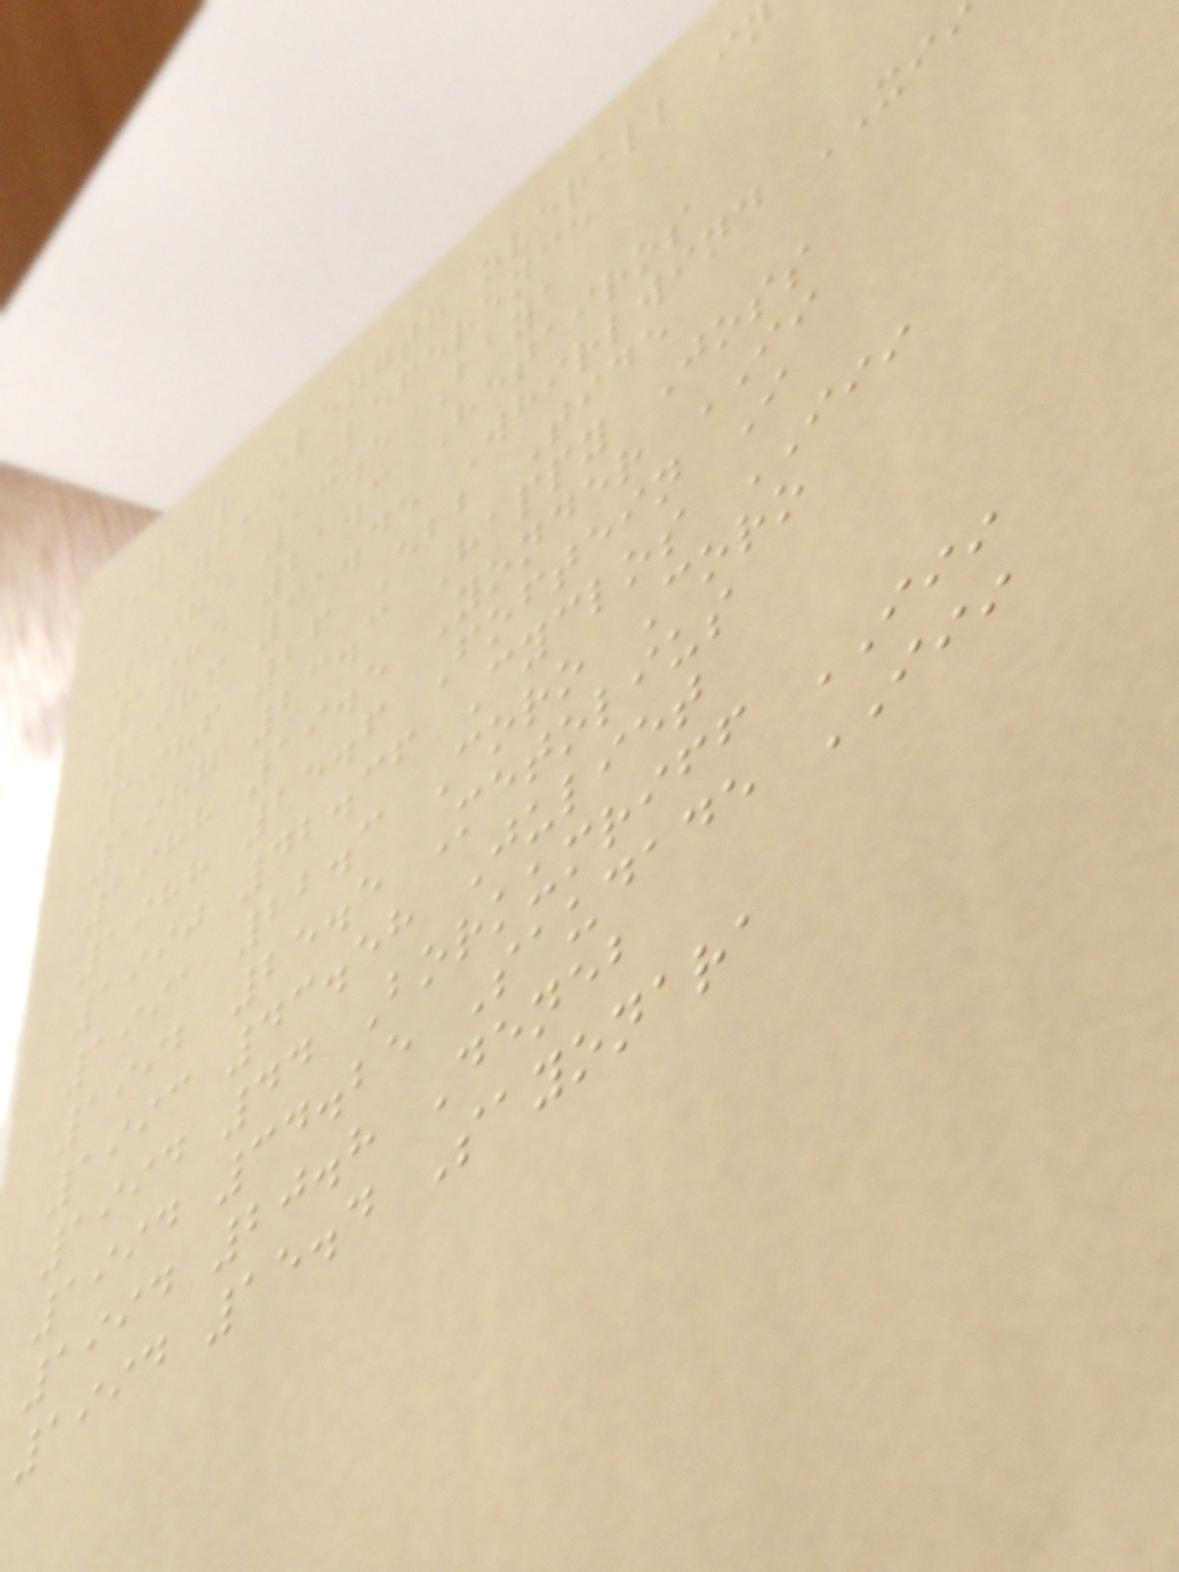Year Length overall in
Name Reference
1985 13.5 Baya
1985 21.3 Hetairos
1986 31.45 Whirlwind XII
1986 26 Ebb Tide
1987 23.3 Happy Joss
1988 19.5 Yonder II
1988 25.6 Foftein I
1990 42.36 Cyclos III
1991 22.3 Coro Coro
1992 25.5 Metolius
1993 43.58 Juliet
1994 44 Borkumriff III
1994 34.25 Saudade III
1994 20.8 Deneb
1994 15.4 Sayonara
